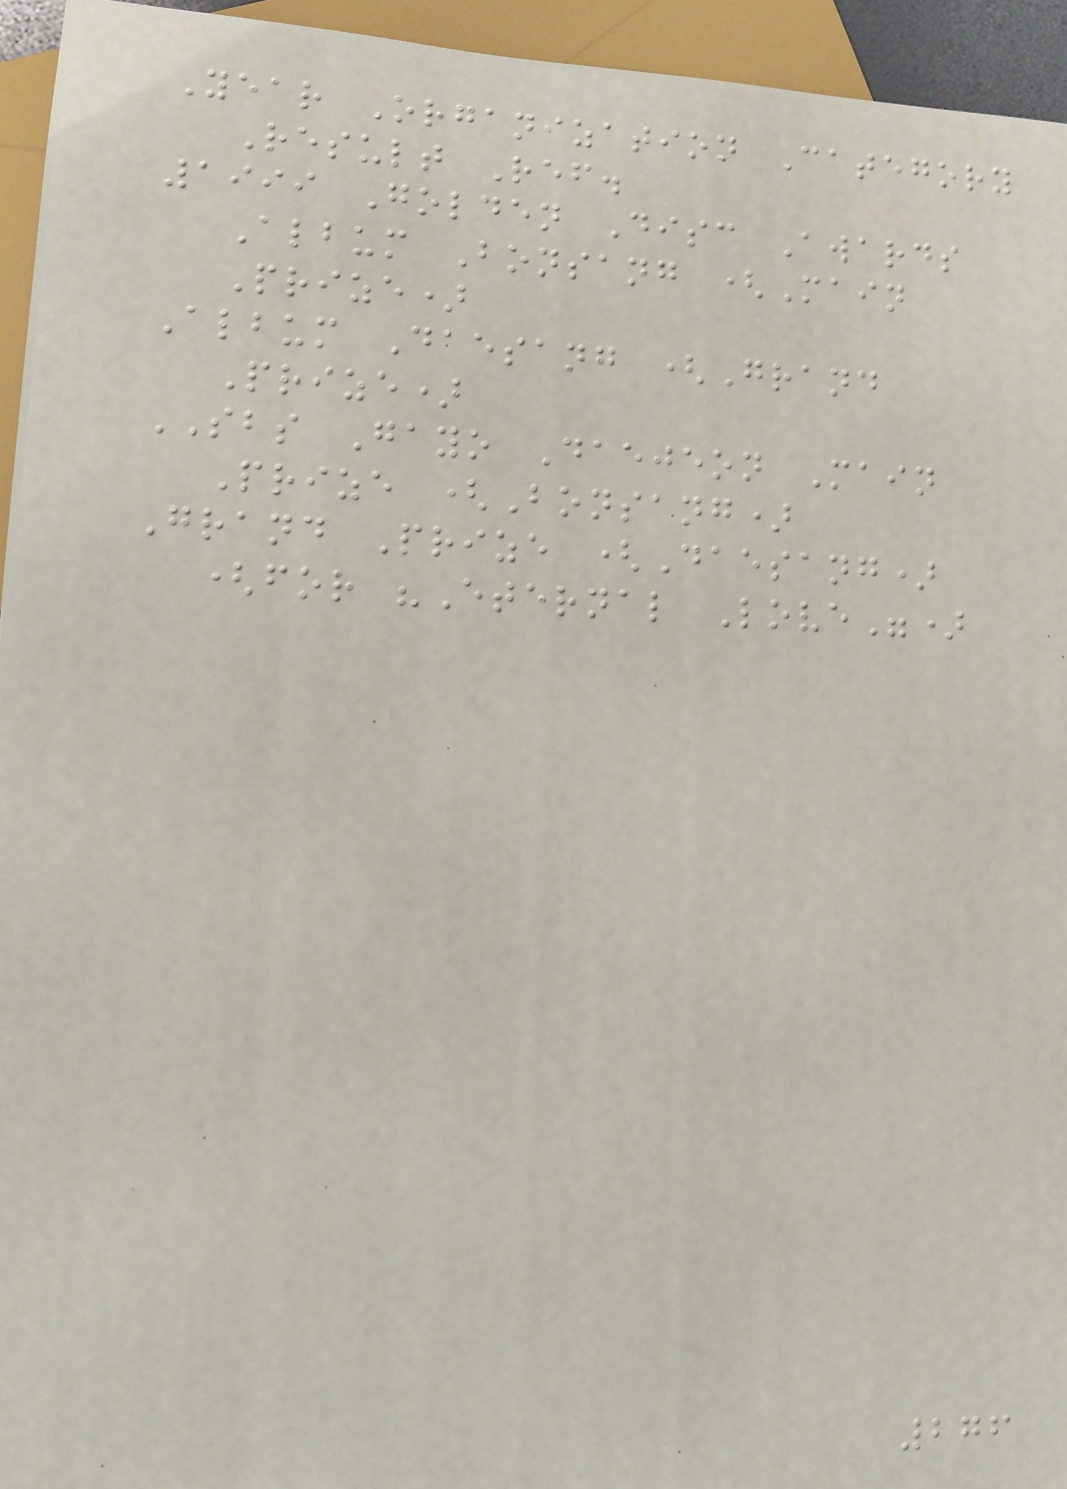Year Organization Category
Result Ref.
1999 Golden Disc Awards
Album Bonsang (Main
Prize)
Album Daesang (Grand
Prize)
SBS Gayo Daejeon Main
Prize (Bonsang)
Grand Prize (Daesang)
(for "Eternal Love")
276
